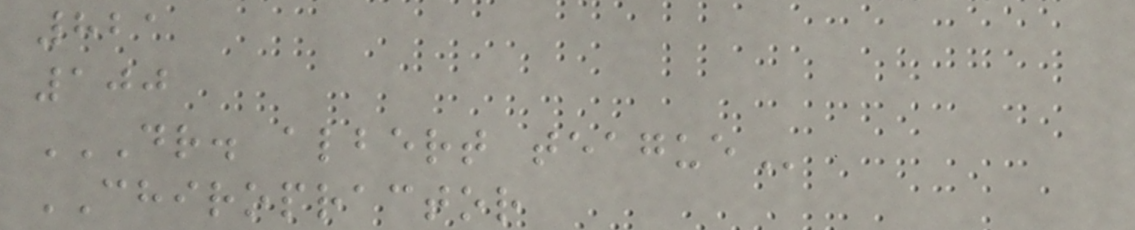821
100
DR. ALBERT TEAGUE
CHIROPRACTOR
